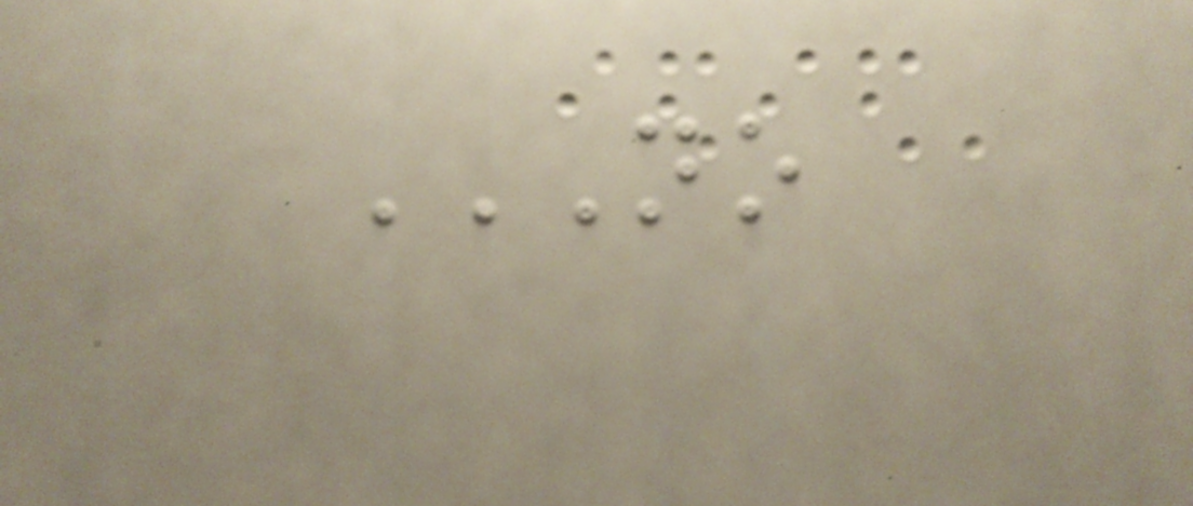NO
